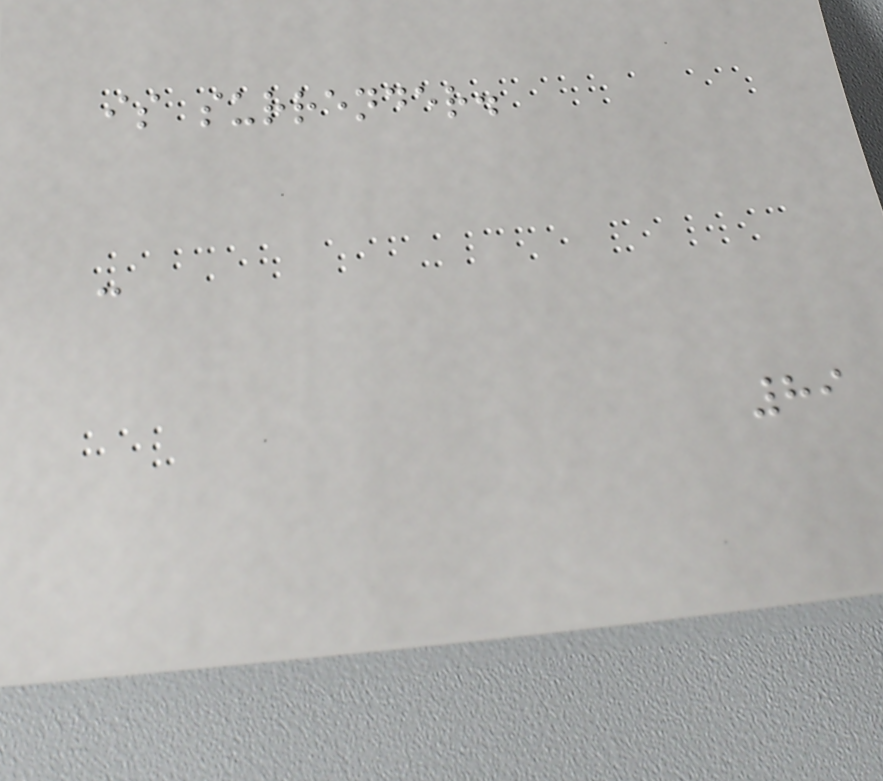is surrender.
-
89
